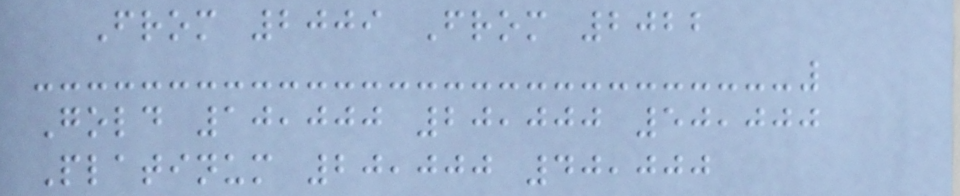From 2009 From 2022
Gold 10,000 20,000 50,000
Platinum 20,000 40,000
